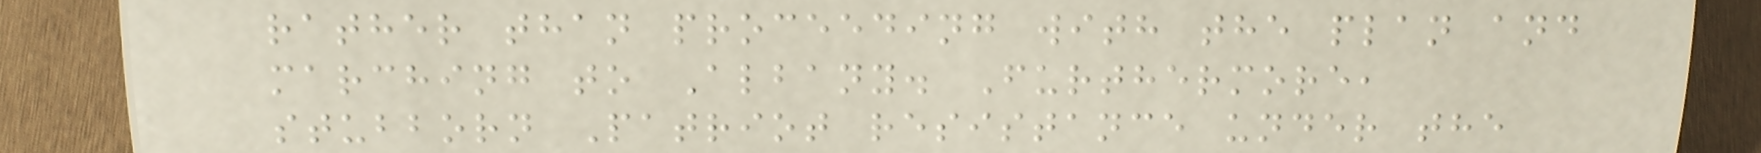rather than proceeding with the plan and
marching to Albany. Furthermore,
stubborn Patriot resistance under the
